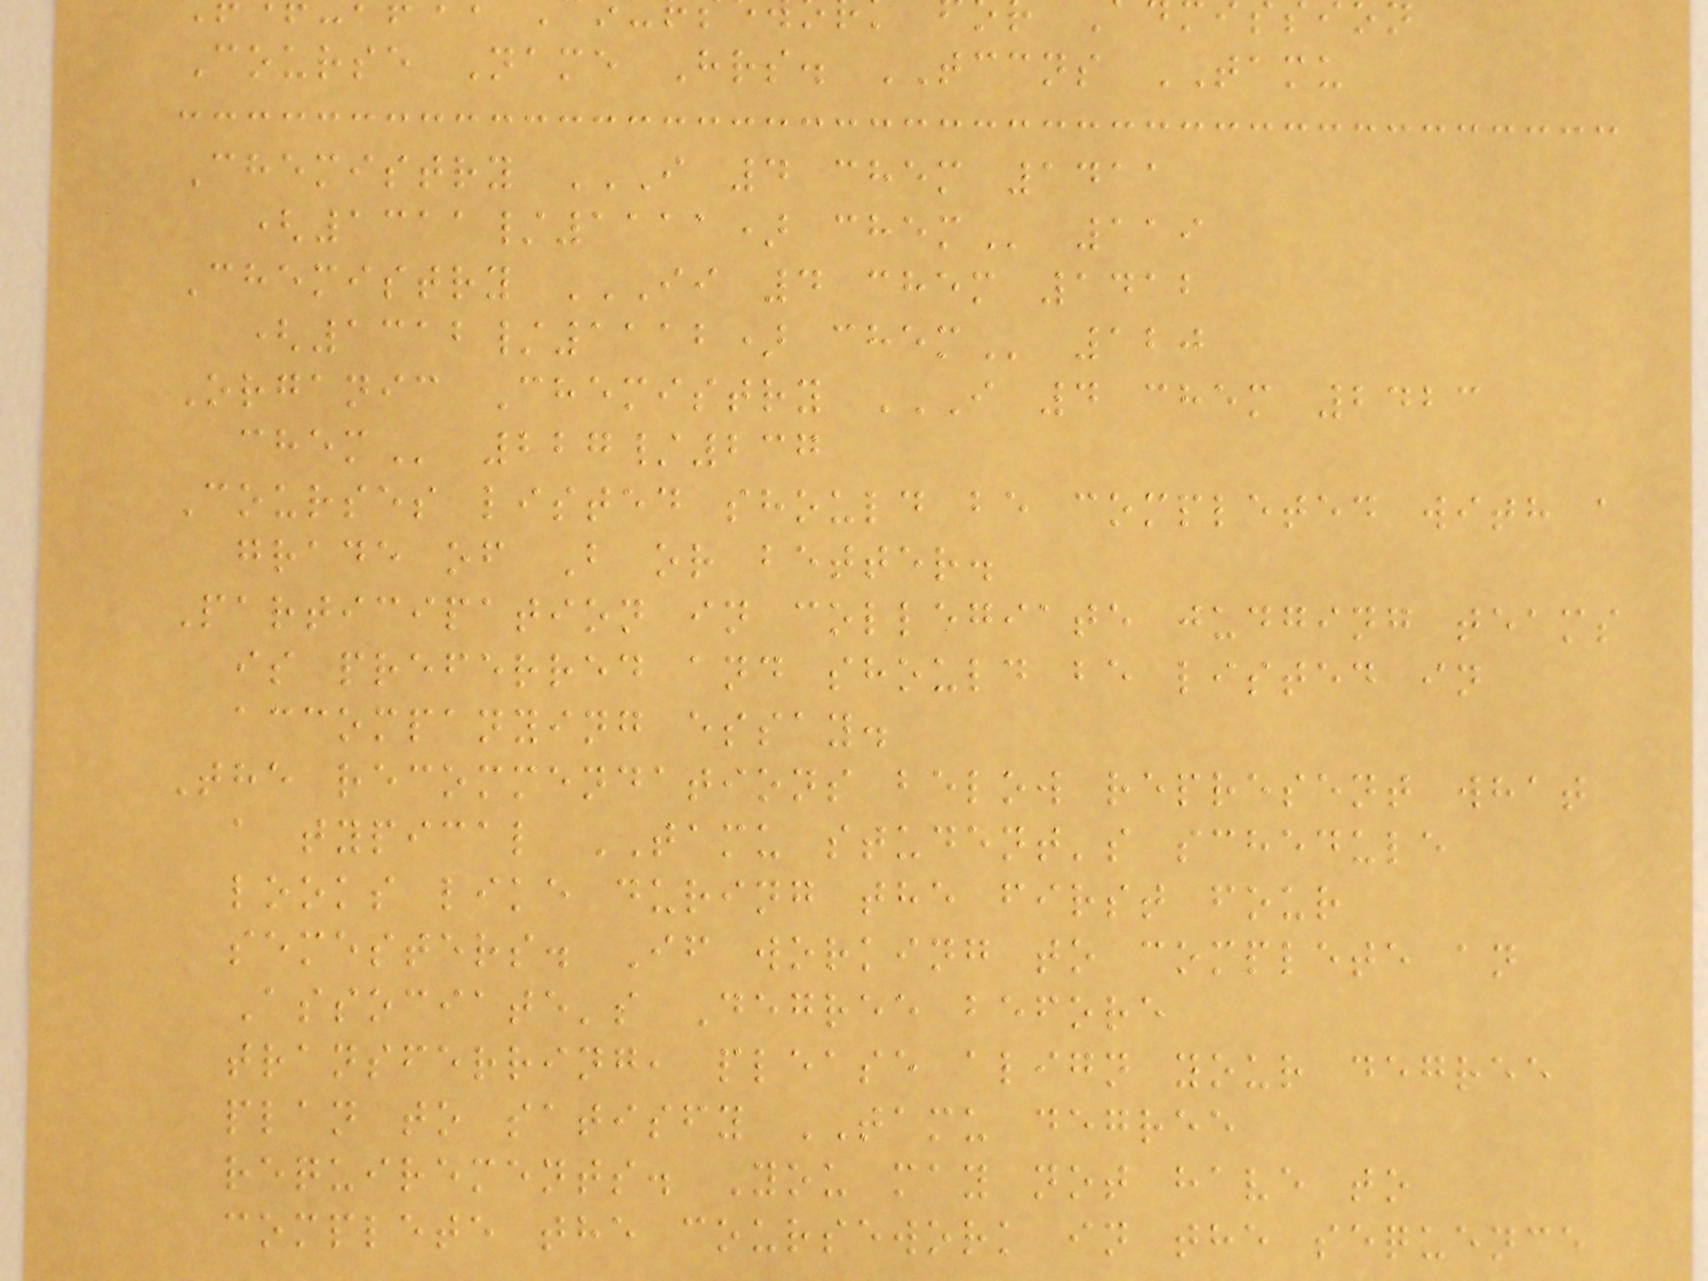Course Name Hrs. TCCNS TAMU
Chemistry I 4 CHEM 1411
(1311/1111)
Chemistry II 4 CHEM 1412
(1312/1112)
Organic Chemistry I 4 CHEM 2423
227/237
Courses listed should be completed with a
grade of B or better.
Participation in collegiate judging teams
is preferred and should be listed in
accompanying essay.
The recommendations below represent what
a typical TAMU student's schedule
looks like during the first four
semesters. If working to complete an
Associate's Degree before
transferring, please align your degree
plan to satisfy TAMU degree
requirements. You may not have to
complete the coursework in the sequence
